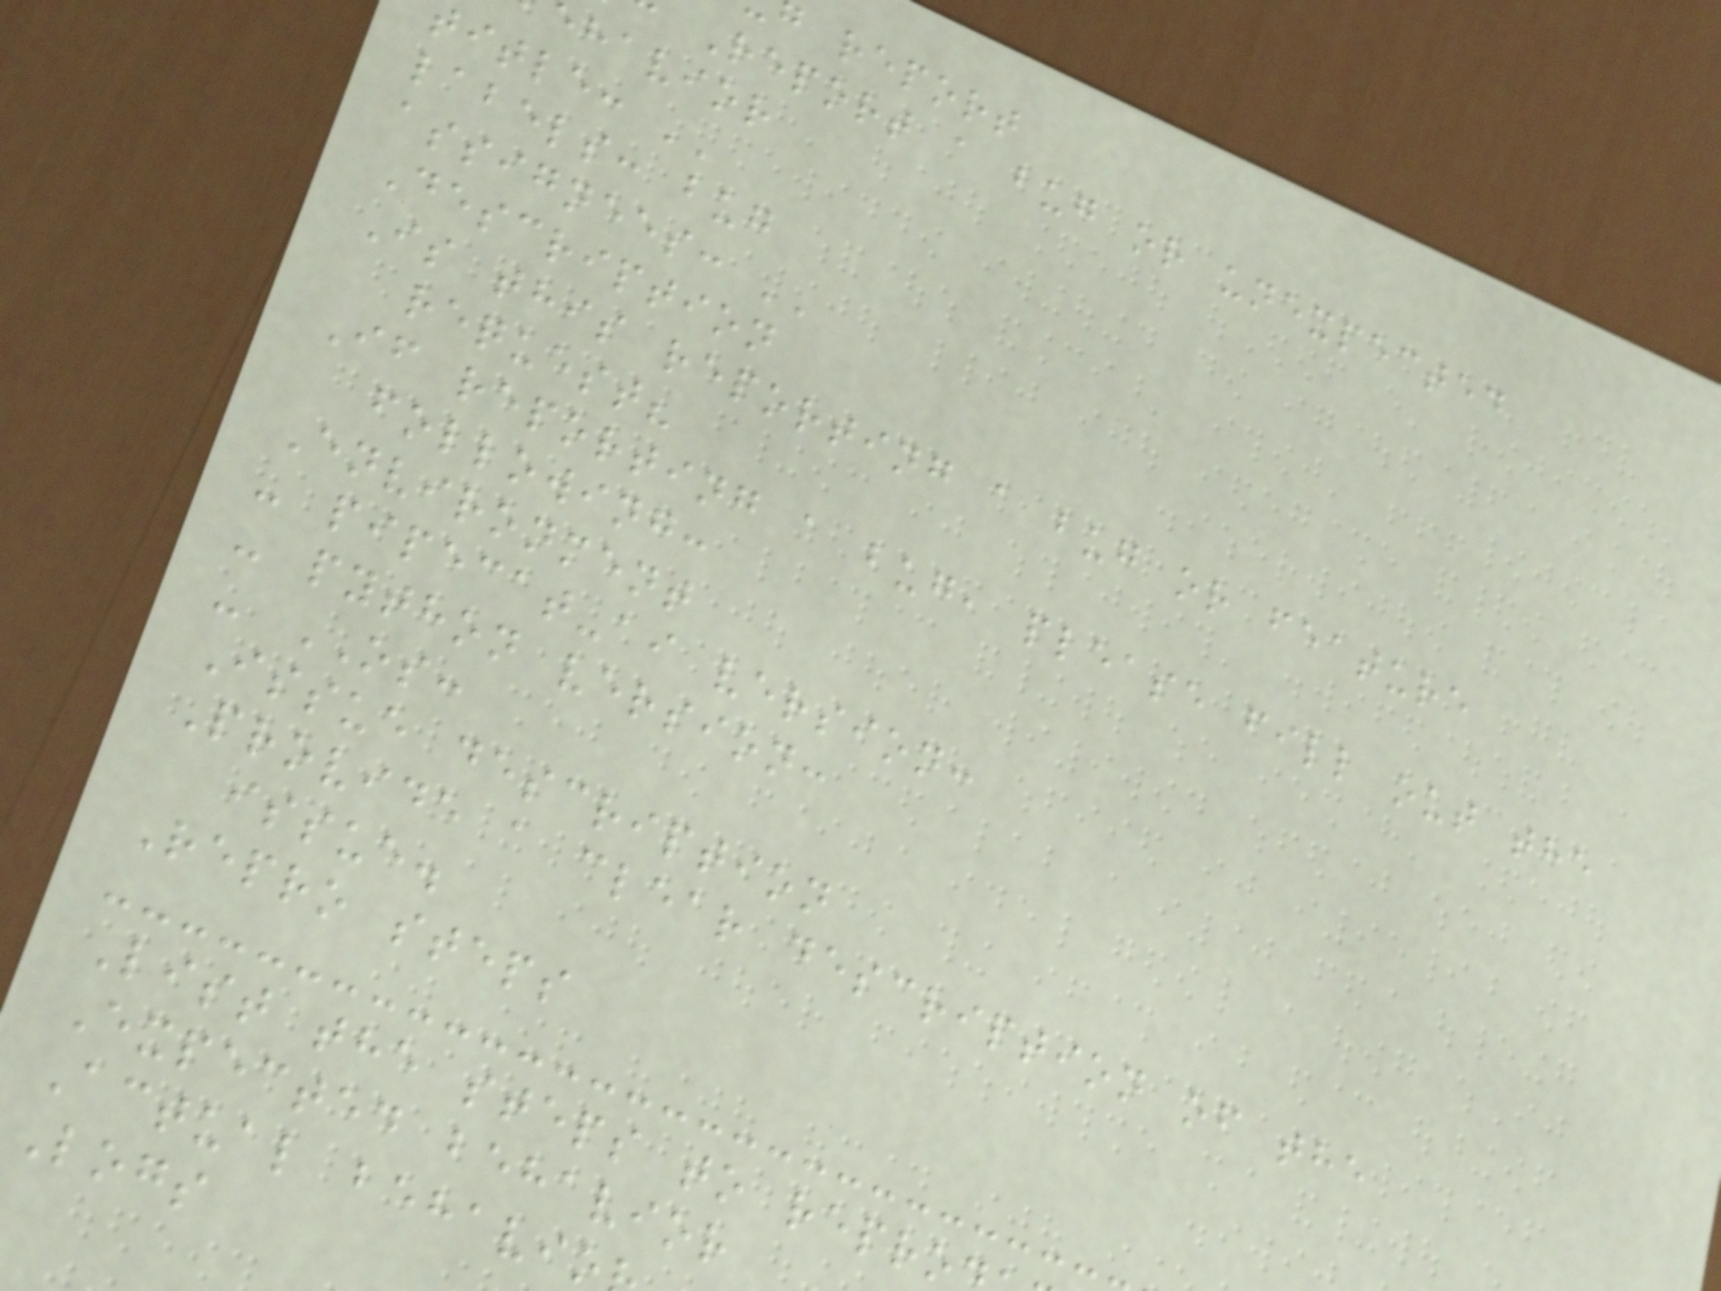report
Report a bug or unexpected
ehavior
title: ''
labels: bug
assignees: ''
Description
Is this reporting a bug or feature
request?
If reporting a bug, please fill out the
following:
Environment
- pipecat-ai version:
- python version:
- OS:
Issue description
Provide a clear description of the
issue.
Repro steps
List the steps to repro
Expected behavior
Actual behavio
Logs
